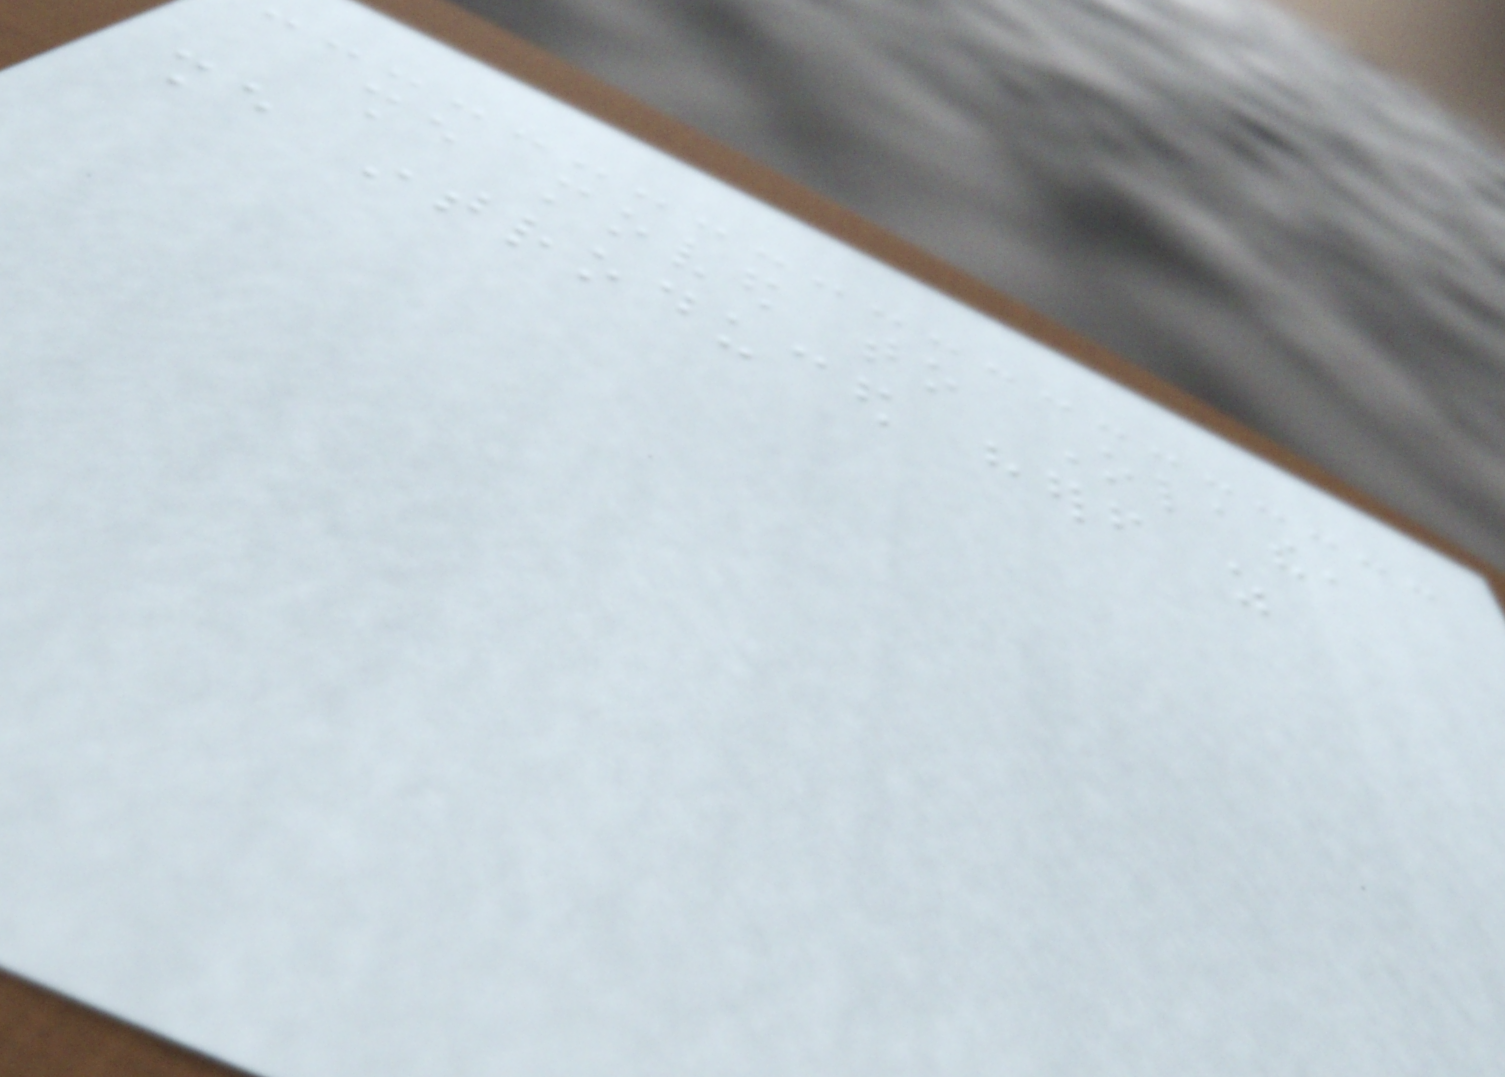she moved to Olathe,
she introduced herself as
